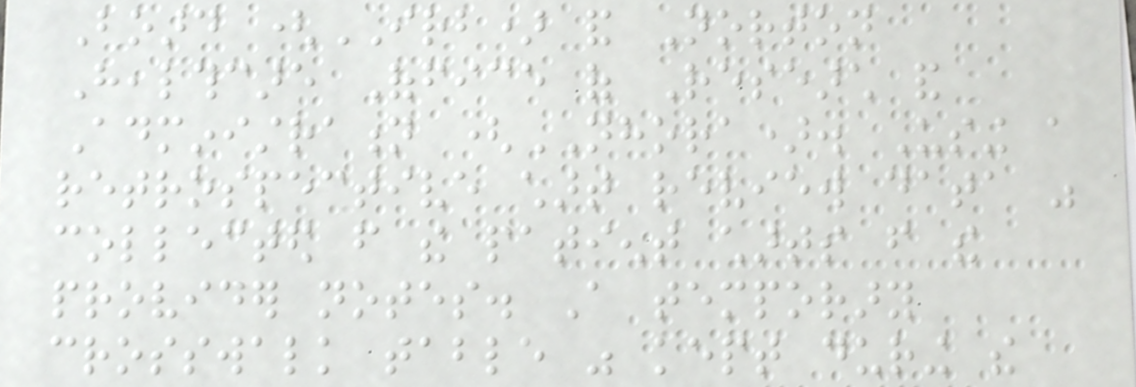Board (IRB) and Norton
Healthcare Office of Research and
Administration (NHORA). Using a
retrospective chart review data was
collected from the patient charts from the
provider notes. A temporary
crosswalk table was kept during the
